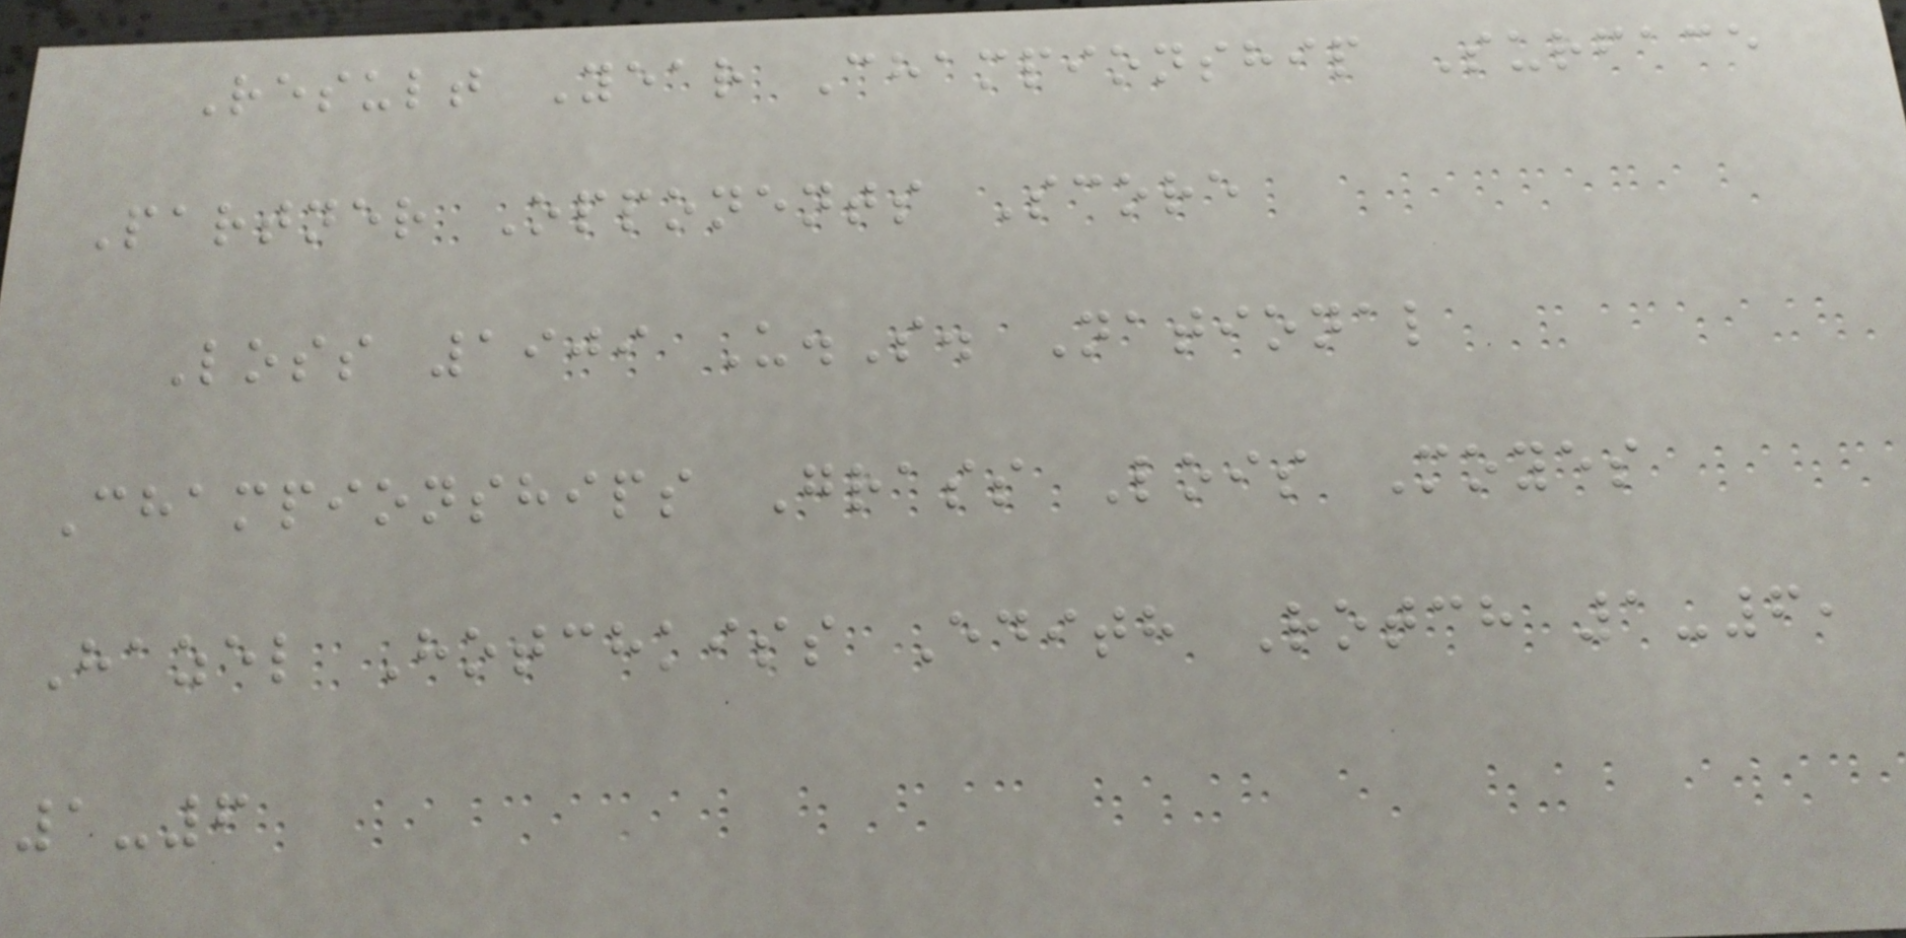Result Year Championship Surface
Partner Opponents Score
Loss 1909 U.S. National
Championships Grass Lois Moyes
Hazel Hotchkiss Edith Rotch 1-6,
1-6
